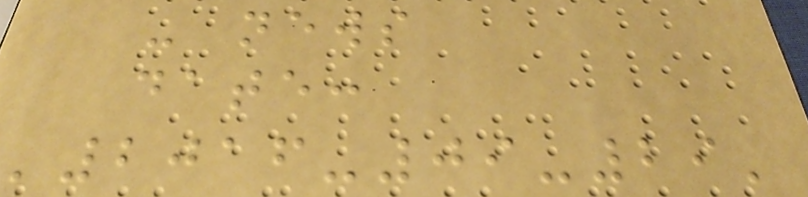- news
date:
'2016-09-29'
